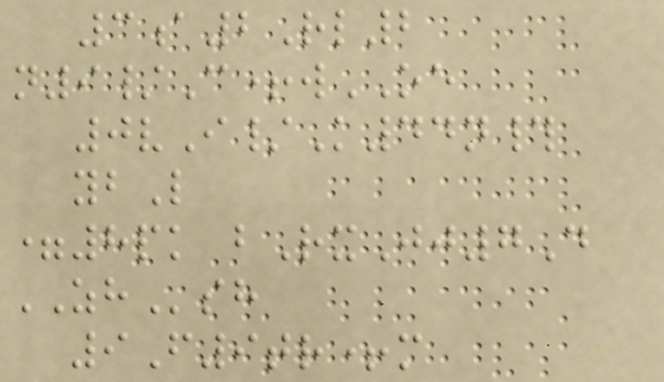3a2Rl2
n9/C+wOE
0vI/K44n#
ybL
=8pk bRxJj7D
ZHsh
9F9tr+m
